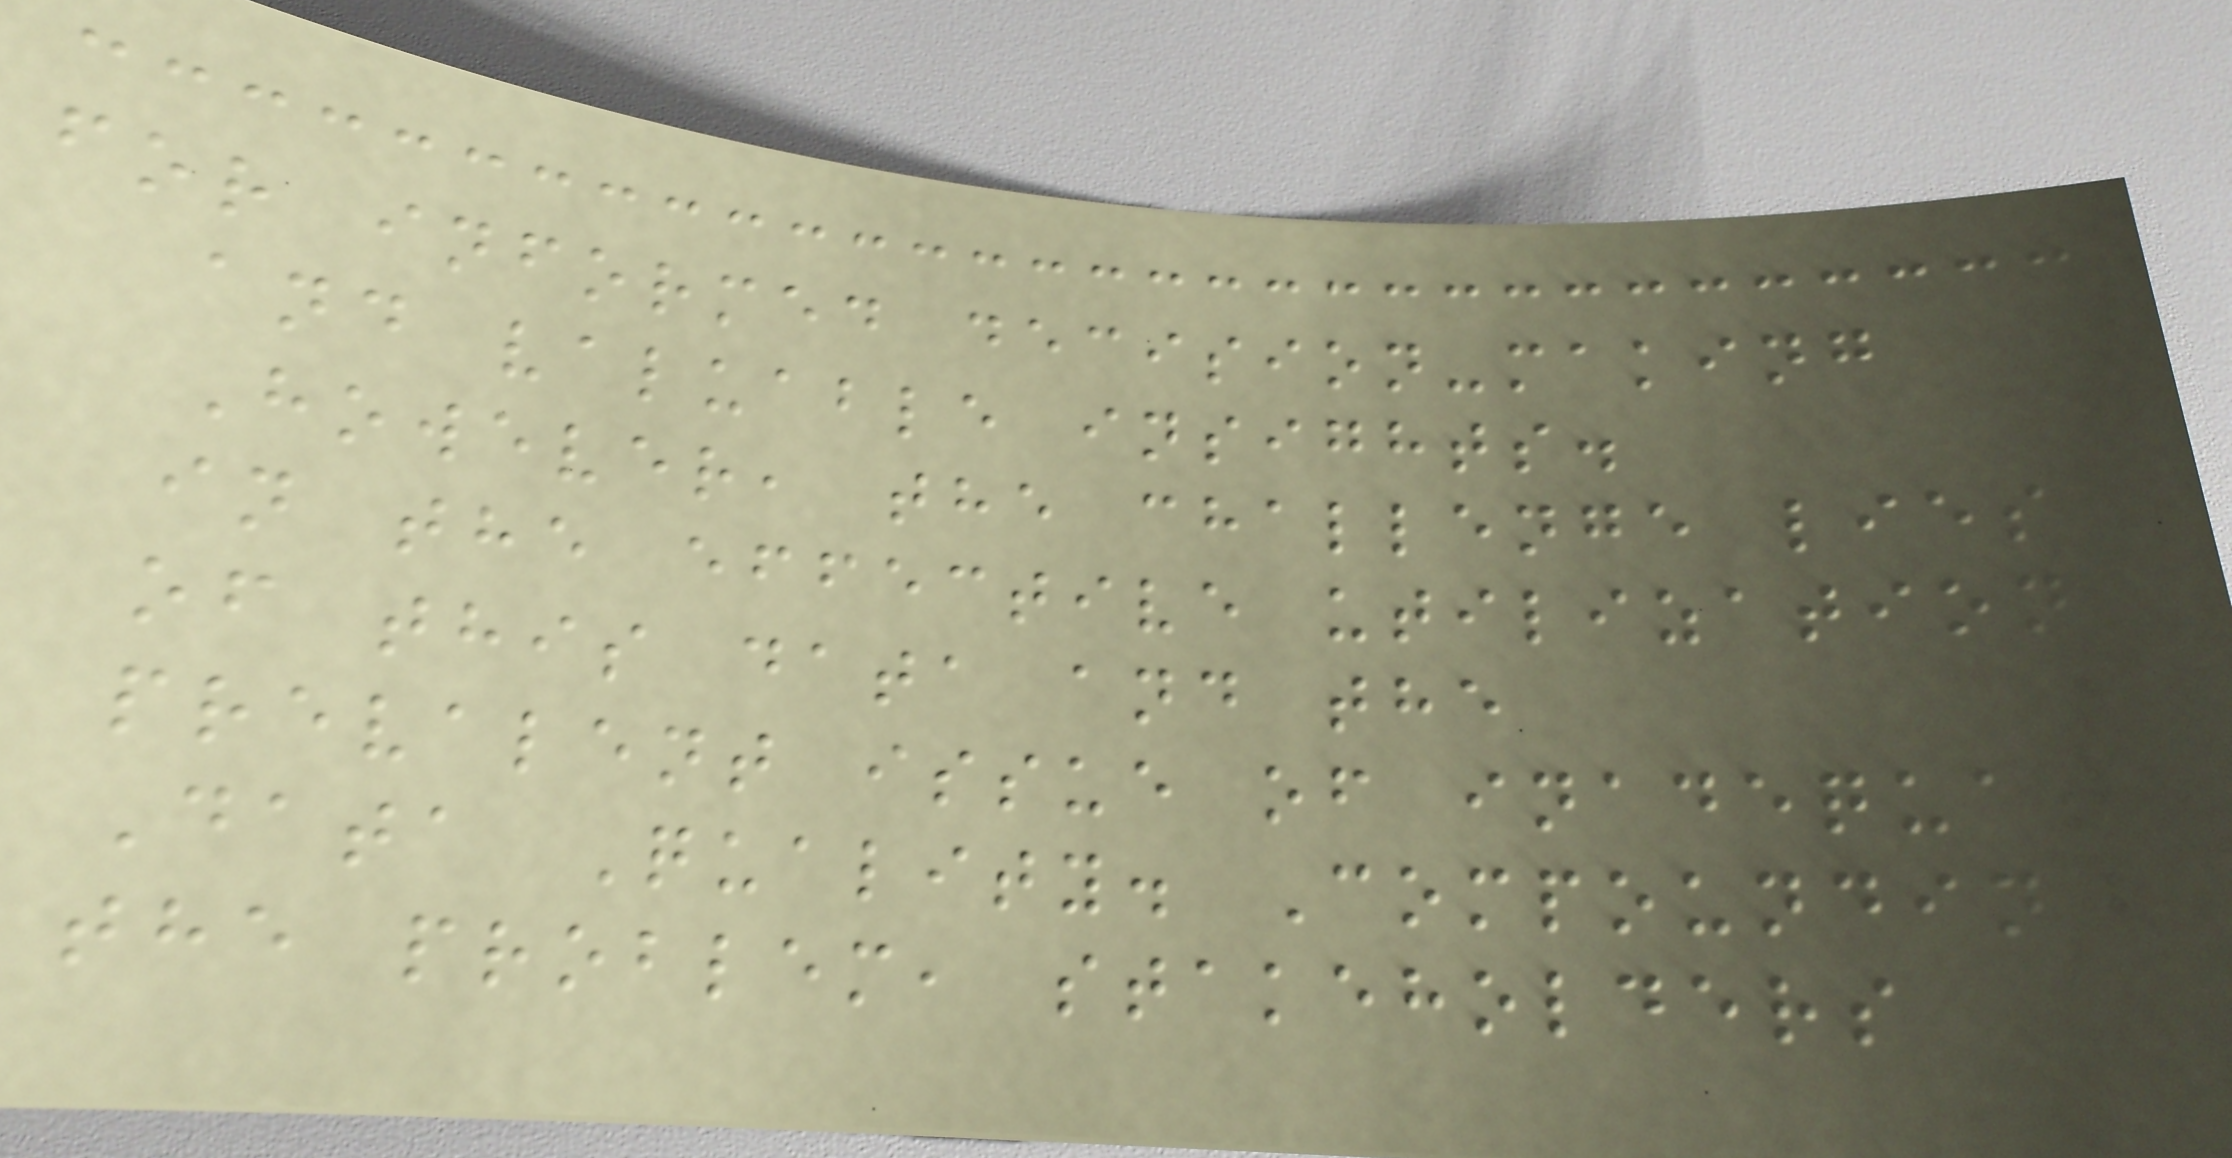for informed decision-making
and valuable insights.
However, the challenge lies
in the effective utilization
of this data and the
prevalent issue of inadequate
Data Quality. Compounding
the problem, stakeholders
